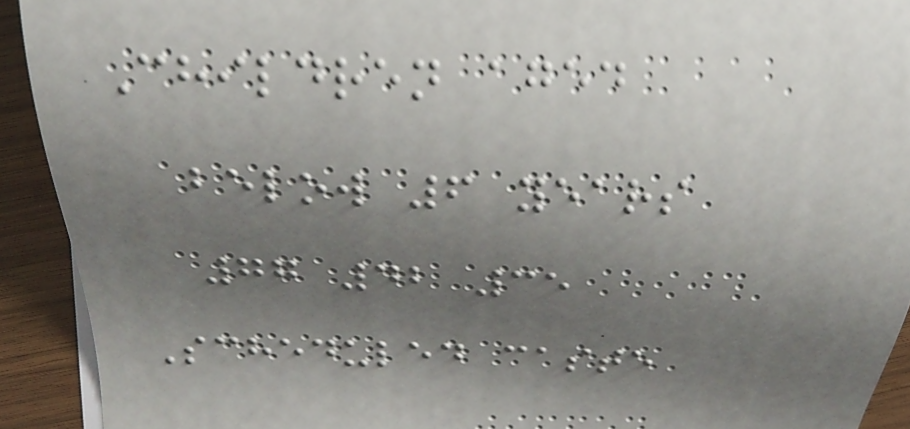Children aged
below 6 years
77 42 35
Scheduled caste
